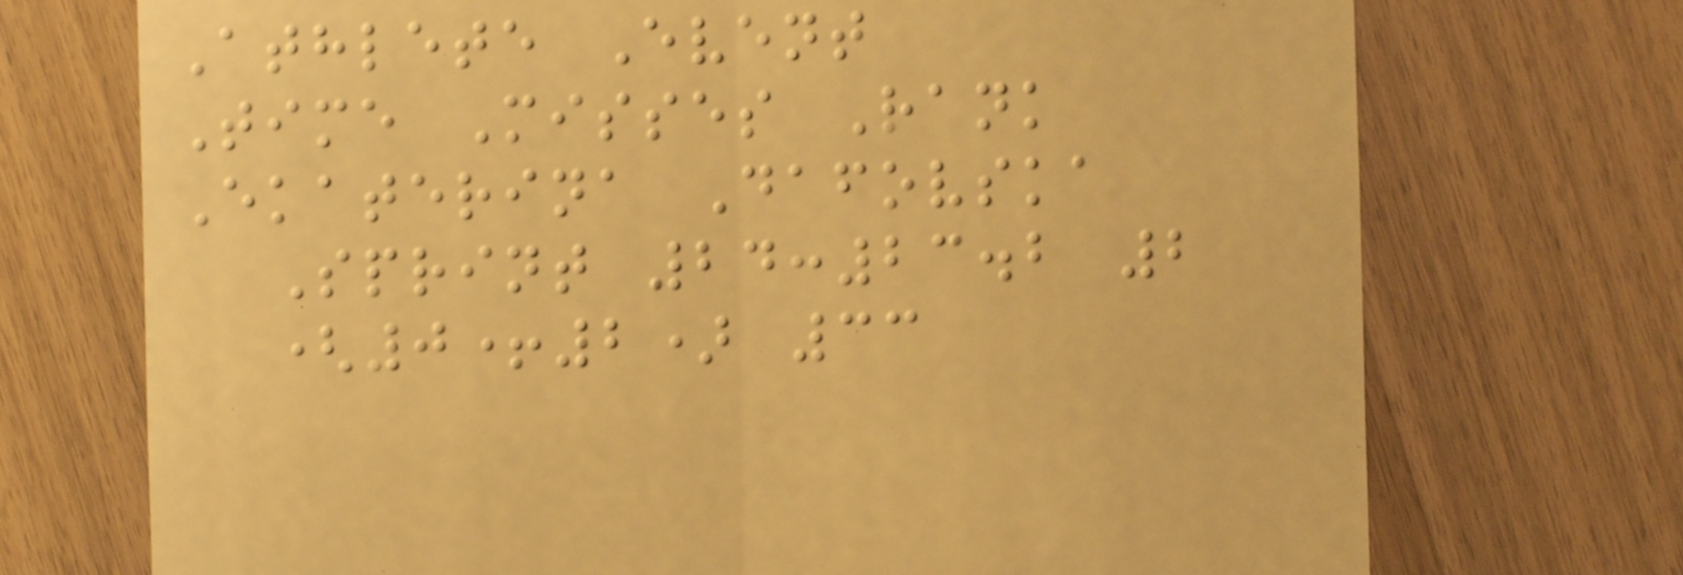Athlete Event
Time Misses Rank
Ekaterina Dafovska
Sprint 24:23.2 2
(0+2) 33
